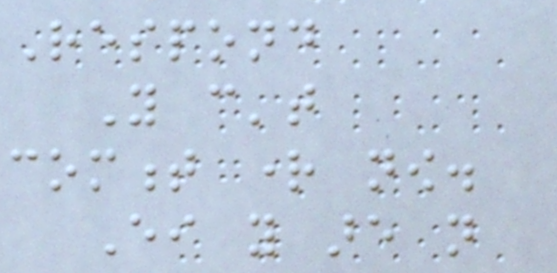Respond
You can't
comment right now.
Either you are not
